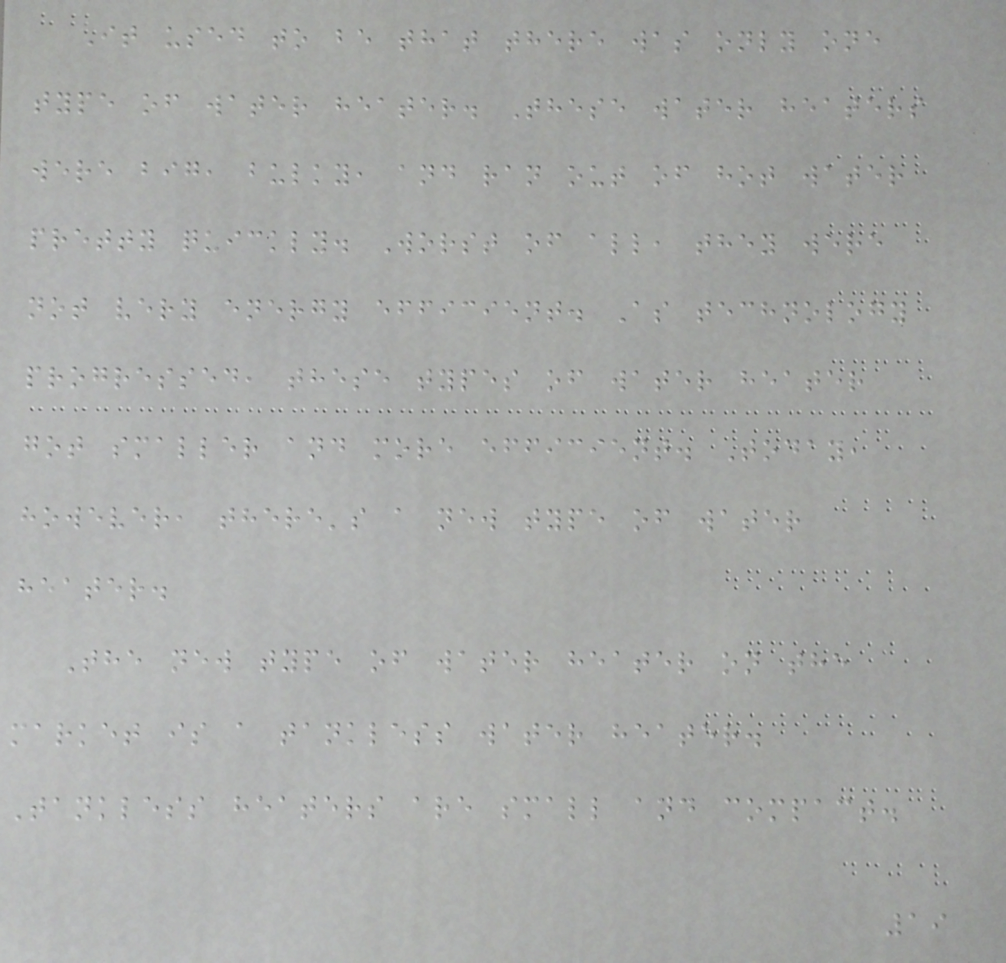It used to be that there was only one
type of water heater. These water heaters
were big, bulky, and ran out of hot water
pretty quickly. Worst of all, they were
not very energy efficient. As technology
progressed, these types of water heater
got smaller and more efficient. Today,
however, there's a new type of water
heater.
The new type of water heater on the
market is a tankless water heater.
Tankless heaters are small and compact.
19
